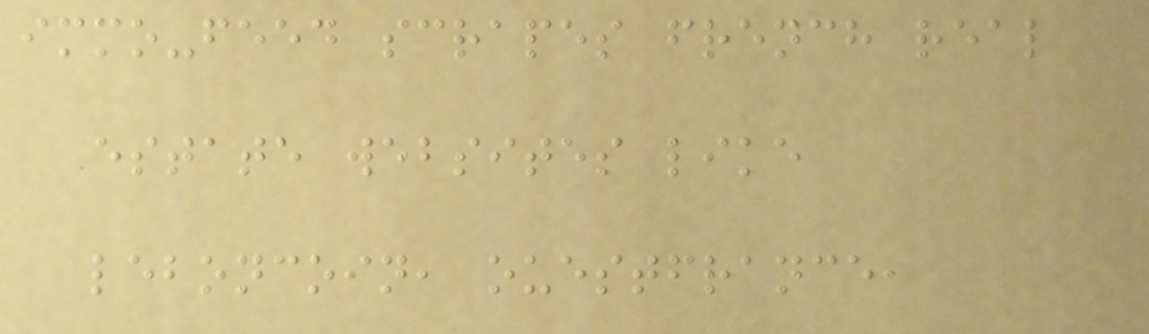immo-feed scrapes french real
estate websites like
leboncoin, ouestfrance,
